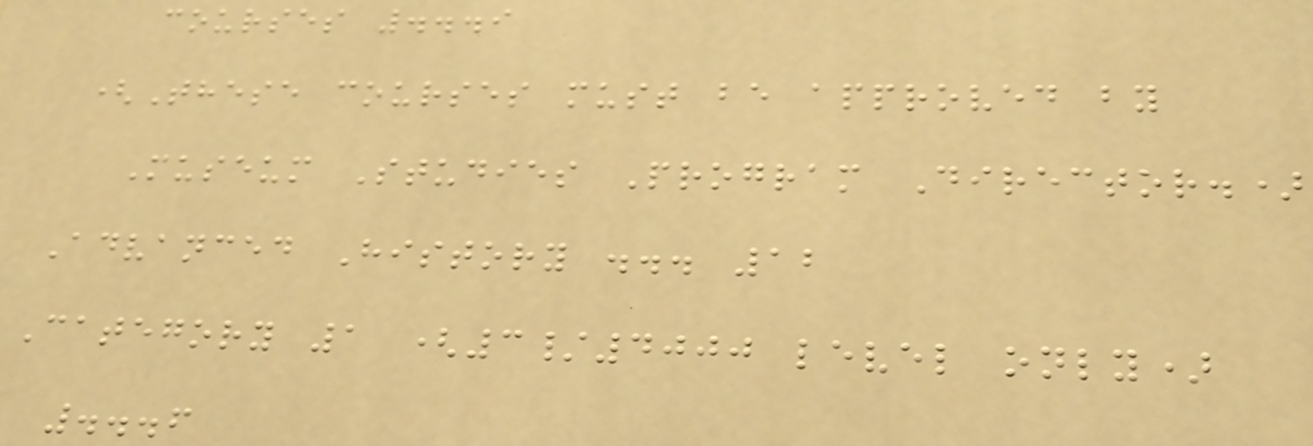courses ...9
(These courses must be approved by
Museum Studies Program Director.)
Advanced History ... 12
Category 1 (3/4000 level only)
...6
